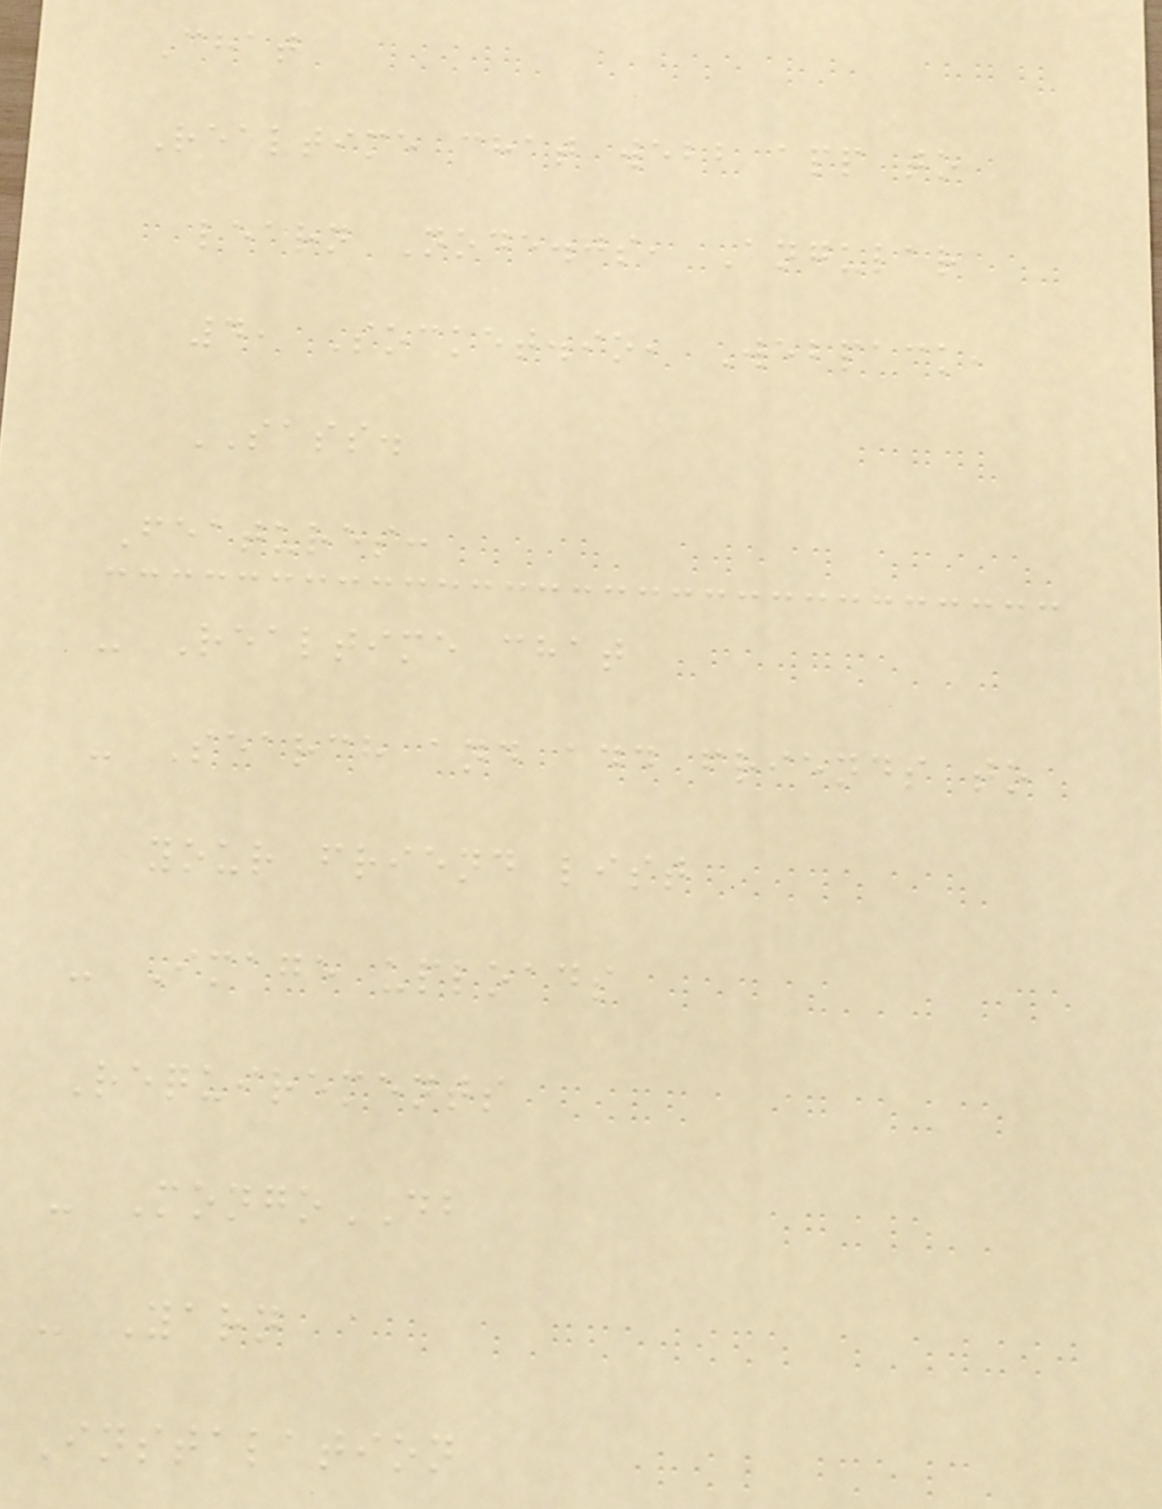Chat
Realtime chat webb app to
learn Node.js, Angular
4, Socket.io, Webpack,
SASS.
Features:
- Realtime chat
- Search and add friends to
your friend list
- Image uploads
Requirements
- MongoDB
- Yarn
Instalation
